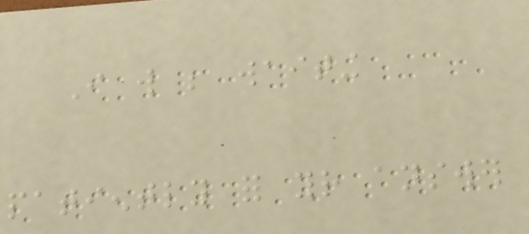I will be waiting
patiently for your answer
